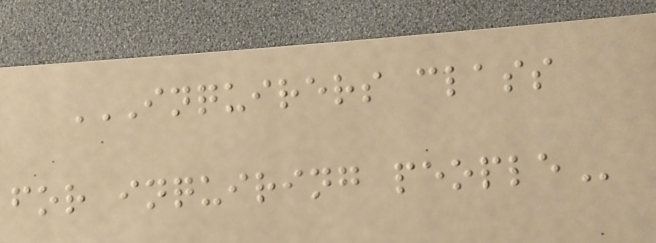INQUIRERS CLASS
FOR INQUIRING PEOPLE
